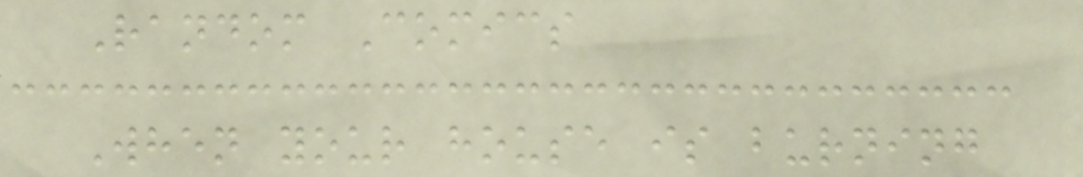Random Comics
When your house is burning
